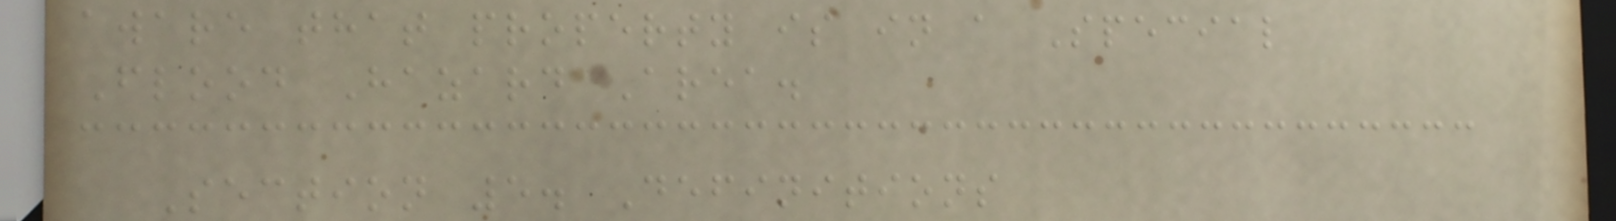aware that property is in a Special
Flood Hazard Area.
Section 5. Definitions
